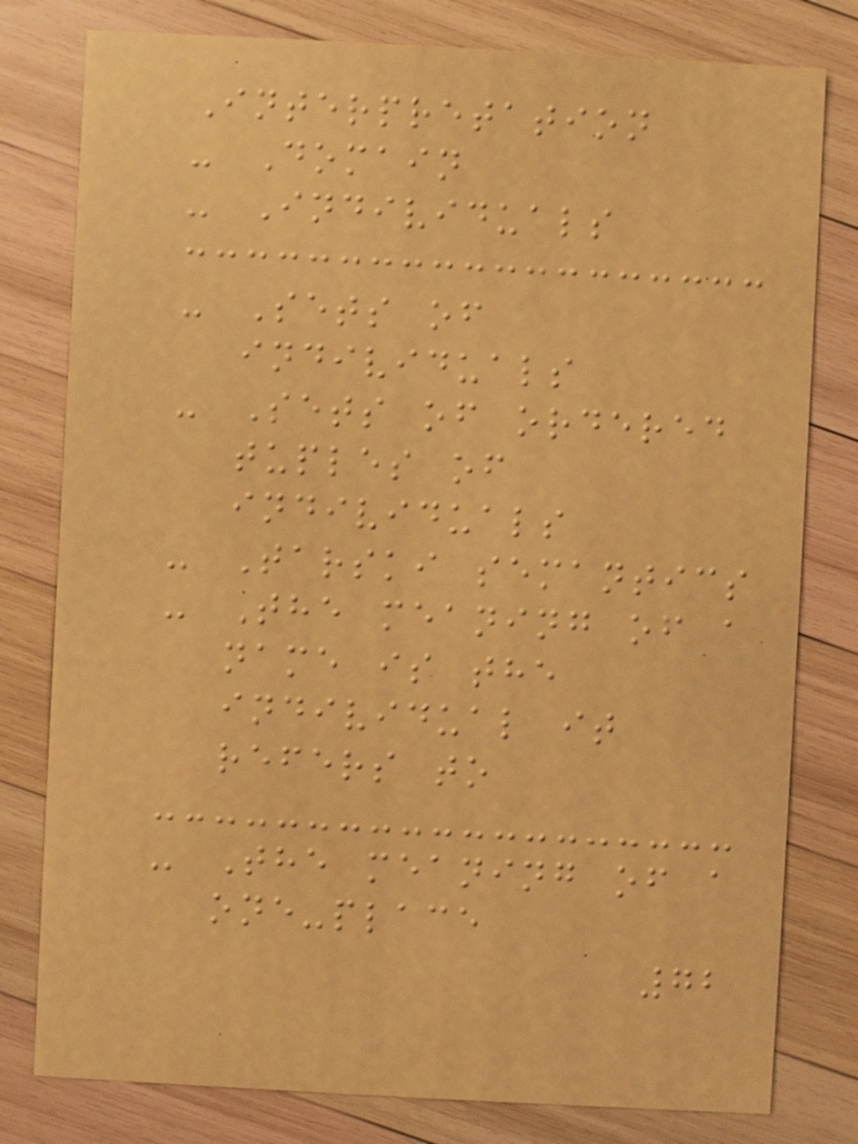Interpretation
- Domain
- Individuals
- Sets of
individuals
- Sets of ordered
tuples of
individuals
- Tarski semantics
- The meaning of a
name is the
individual it
refers to
- The meaning of a
one-place
72
